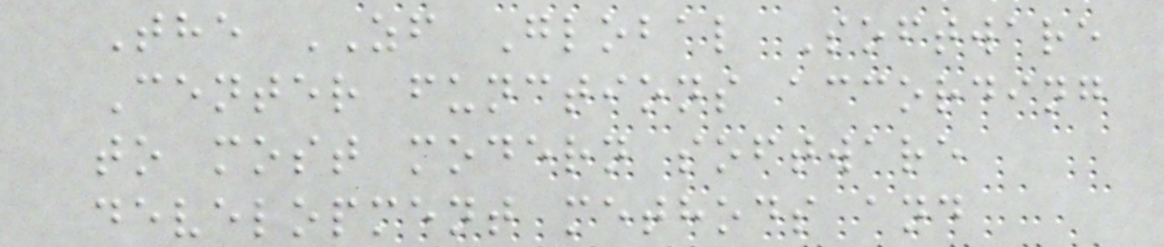The ZF Global Software
Center functions according
to most modern software
development methods and
